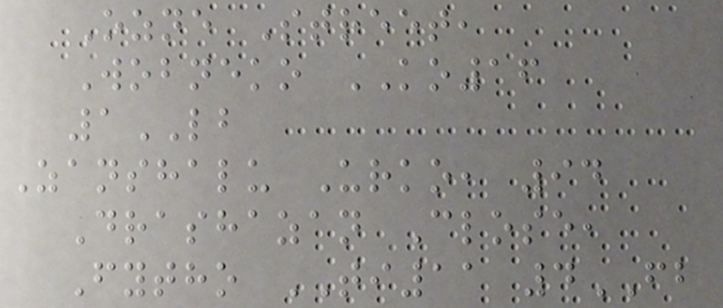Ozne Street,
Wobneko KO16
1LB
Zanshalu Urko, 94
Drashazan Close,
Fytho TI11 4FB
